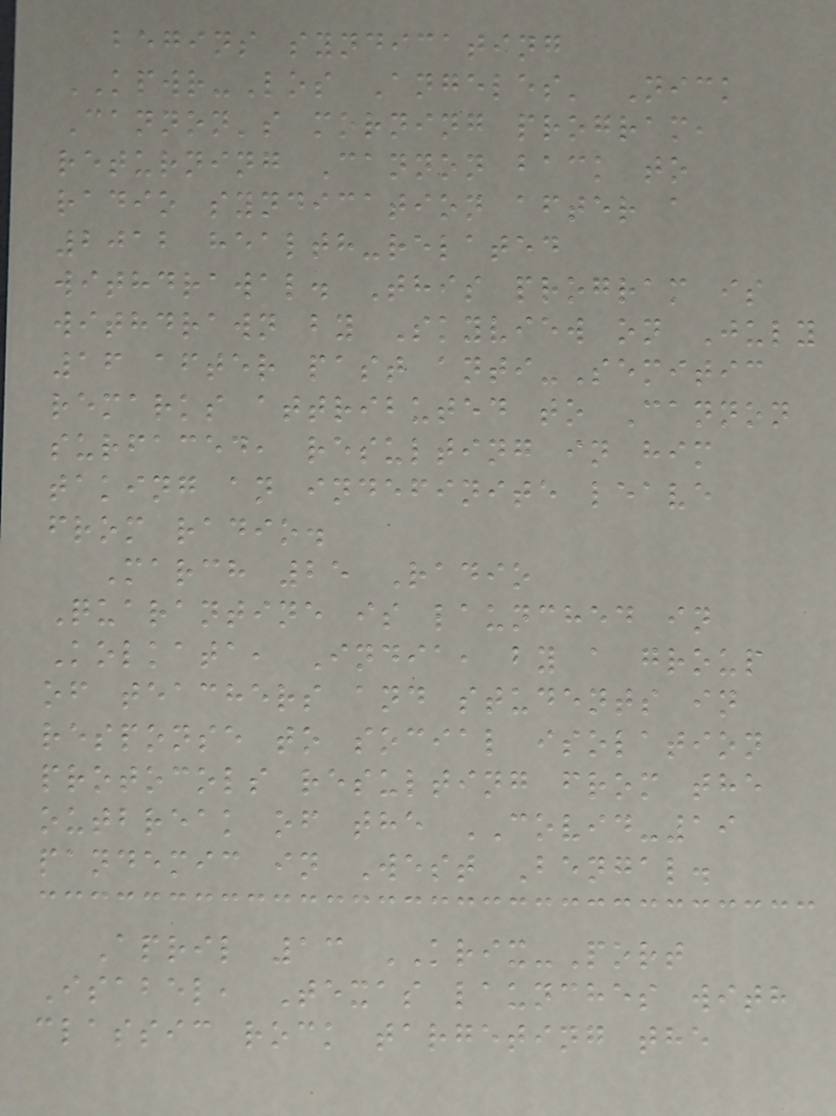begins syndicating
KPWR-Los Angeles' Nick
Cannon's morning program,
returning Cannon back to
radio syndication after a
2012 health-related
withdrawal. This program is
withdrawn by Skyview on July
16 after past anti-Semitic
remarks attributed to Cannon
surfaced, resulting in him
taking an indefinite leave
from radio.
March 25 Radio
Quarantine is launched in
Kolkata, India, by a group
of teachers and students in
response to social isolation
protocols resulting from the
outbreak of the COVID-19
pandemic in West Bengal.
April 13 KRIX-Port
Isabel, Texas launches with
classic rock targeting the
